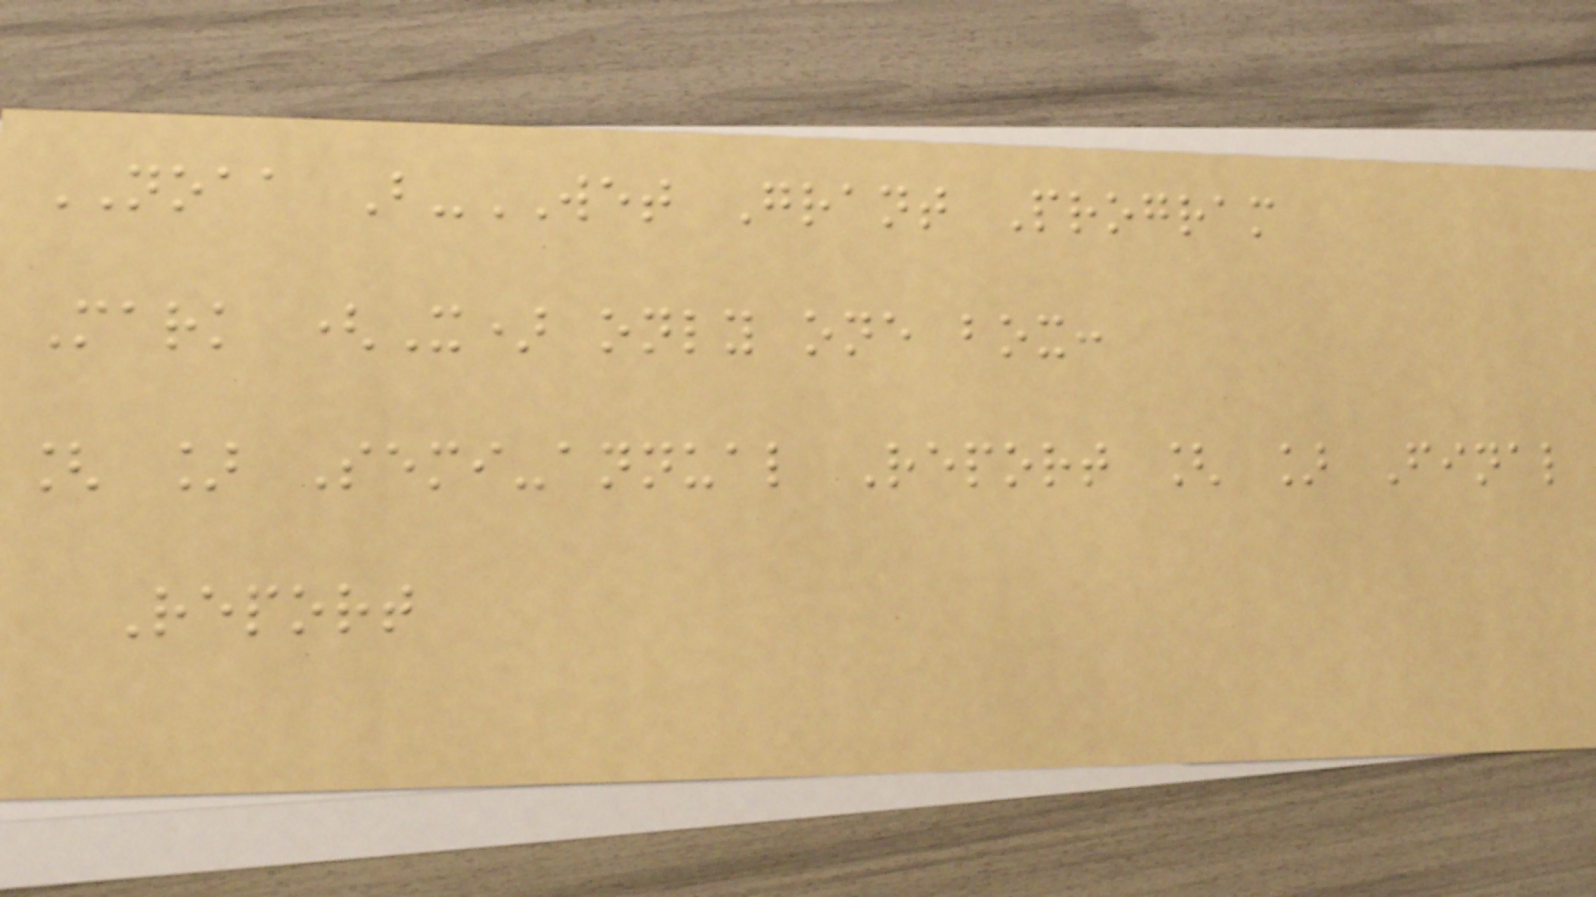NOAA B-WET Grant Program
Mark (X) only one box:
[ ] Semi-annual Report [ ] Final
Report
